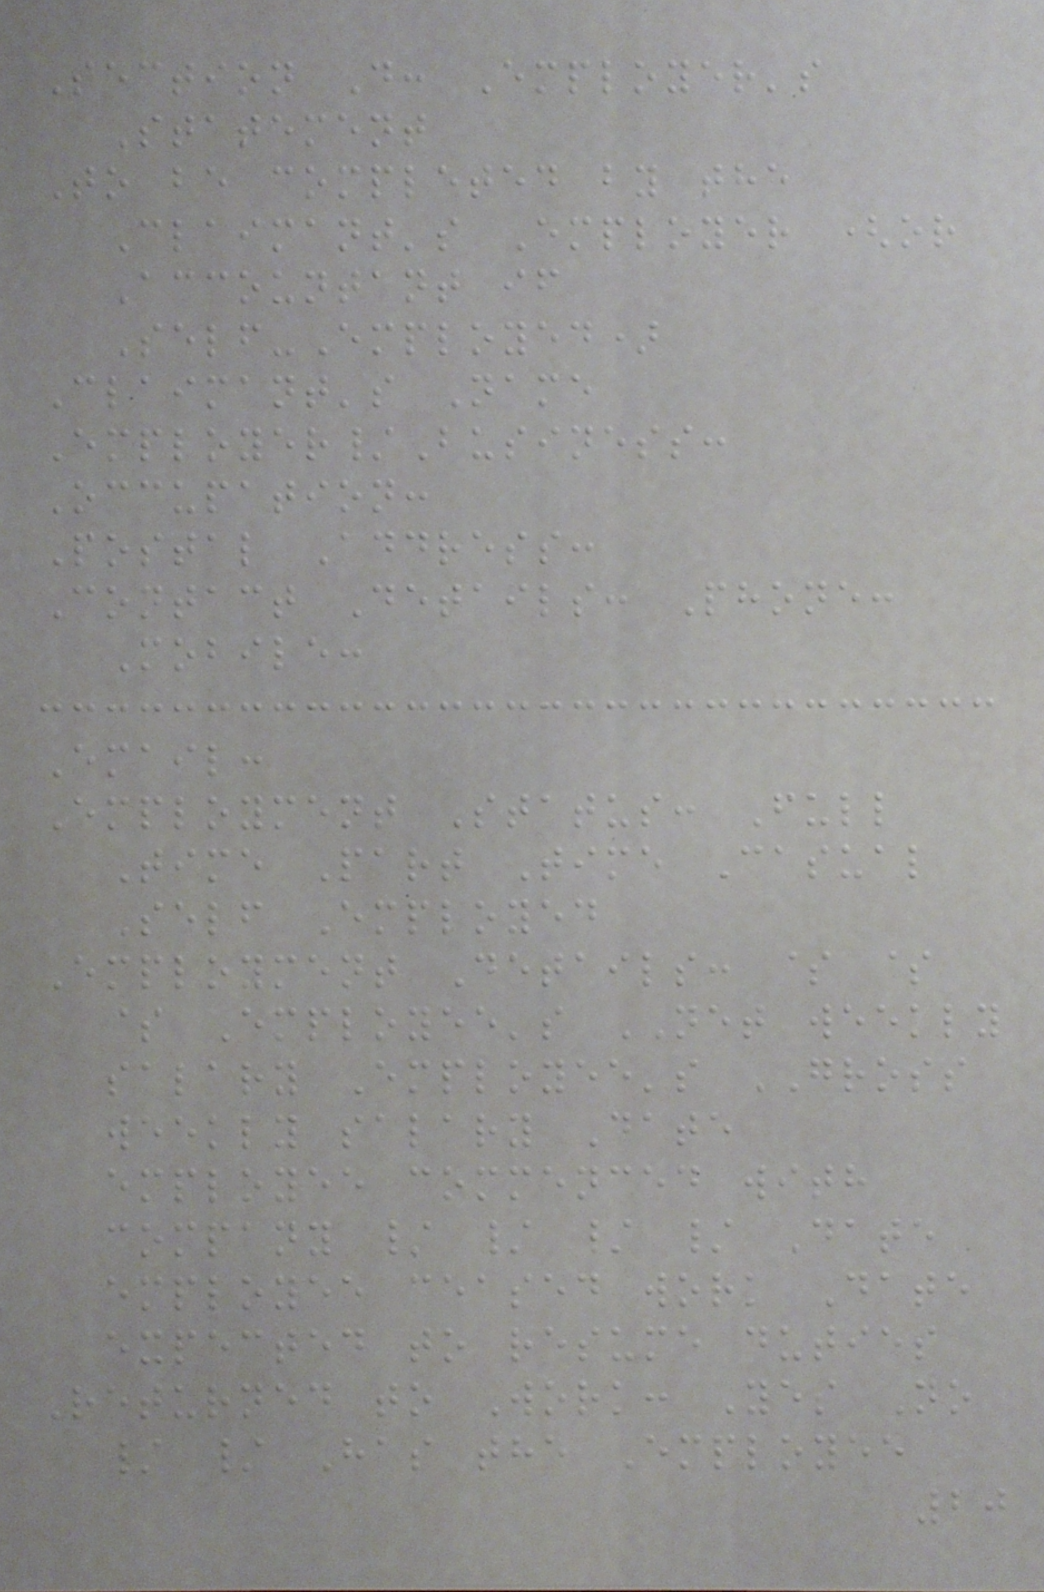Section D: Employer's
Statement
To be completed by the
Claimant's Employer (or
Accountant if
Self-Employed)
Claimant's Name
Employer/Business:
Occupation:
Postal Address:
Contact Details: Phone:
Mobile:
Email:
Employment Status: Full
Time Part Time Casual
Self Employed
Employment Details: $ $
$ Employee's NET weekly
salary Employee's GROSS
weekly salary Date
employee commenced with
company / / / / Date
employee ceased work Date
expected to resume duties
Returned to Work: Yes No
/ / Has the Employee
20
